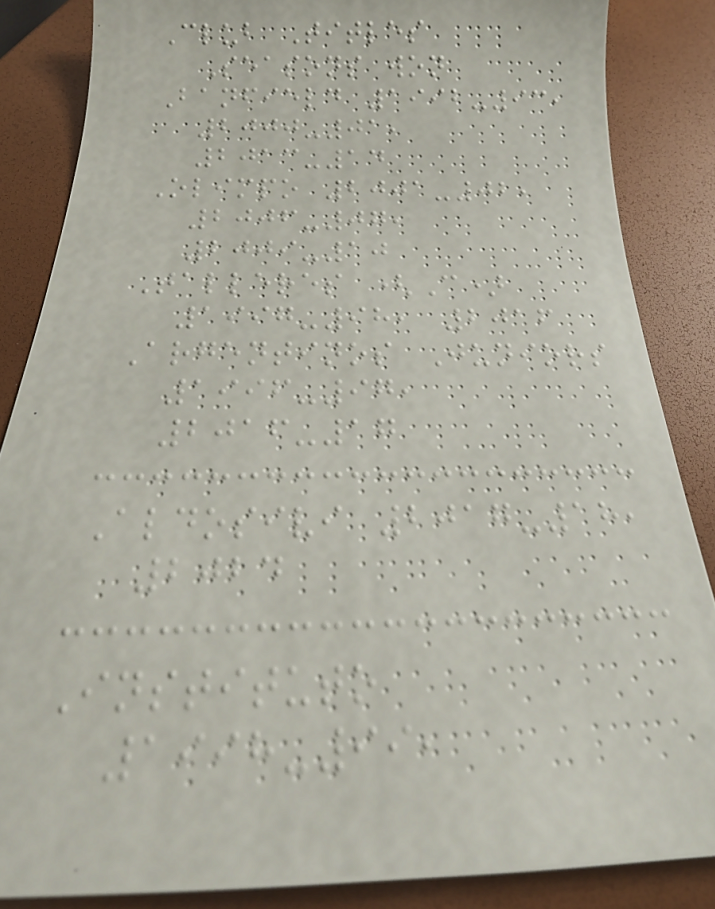Club Titles
Seasons won
Banfield 1992-93,
2000-01,
2013-14
Olimpo 2001-02,
2006-07,
2009-10
Talleres (C)
1997-98, 2016
Argentinos Juniors
1996-97,
2016-17
Aldosivi 2017-18,
2024
Instituto
1998-99,
